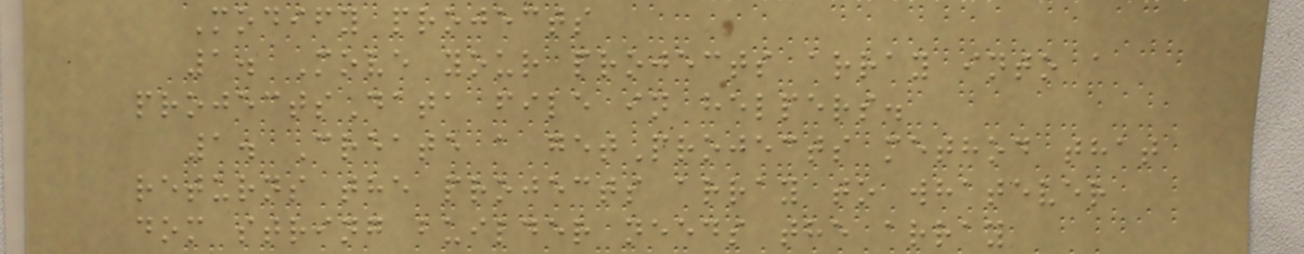Modify projects
1. Move your projects array into a
projectsData file in helpers.
1. Create a getProjects method that
returns the projects array to whatever
dom string builder needs the array
